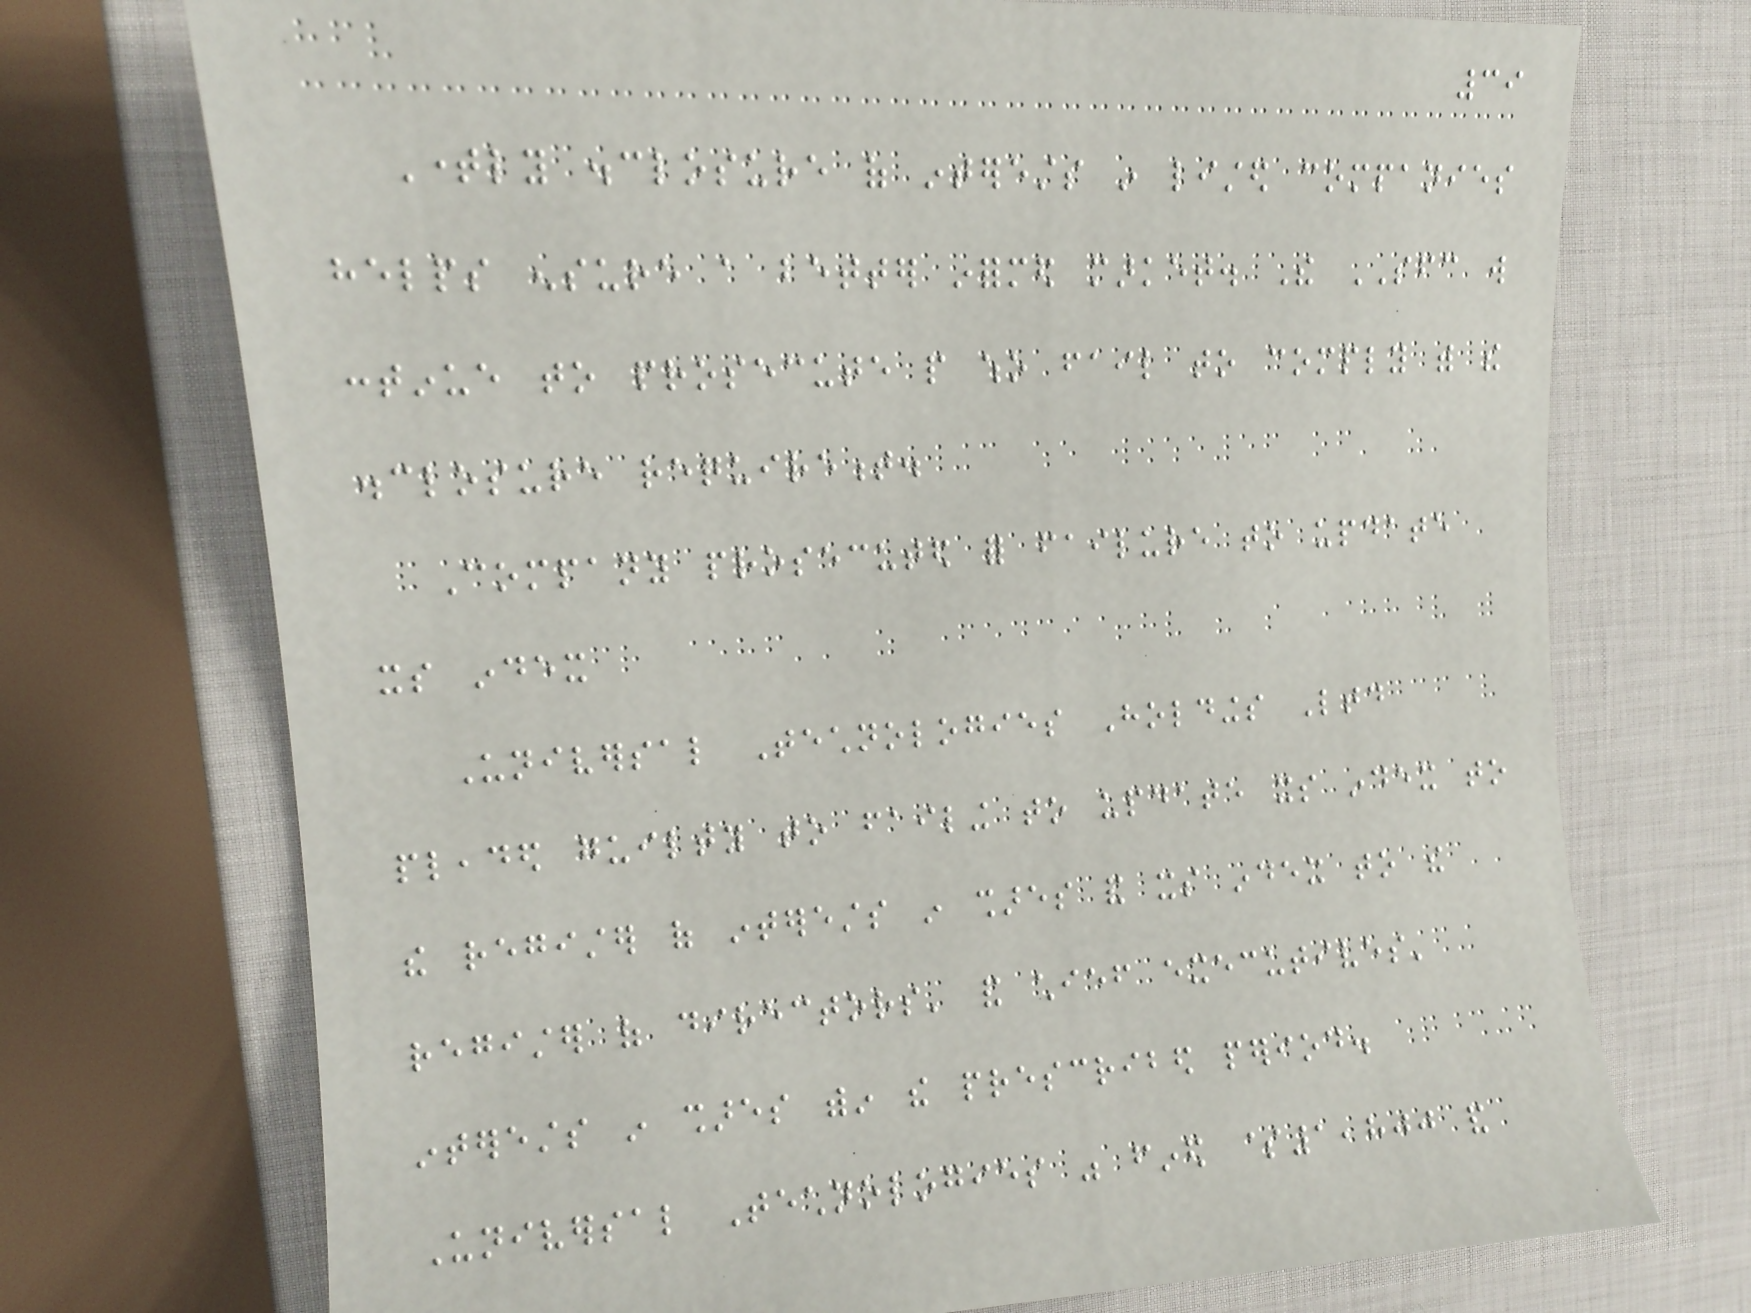39
Timely disclosure of interests in listed companies
helps ensure a better informed market. The SFC will
continue to prosecute people who fail to comply with the
disclosure requirement.
Company prosecuted for failure to update
its index
Universal Technologies Holdings Ltd
pleaded guilty to failing to update its index to
the register of interests in shares and its index to the
register of directors' and chief executives'
interests in shares within the prescribed period.
Universal Technologies was fined $1,800 and
